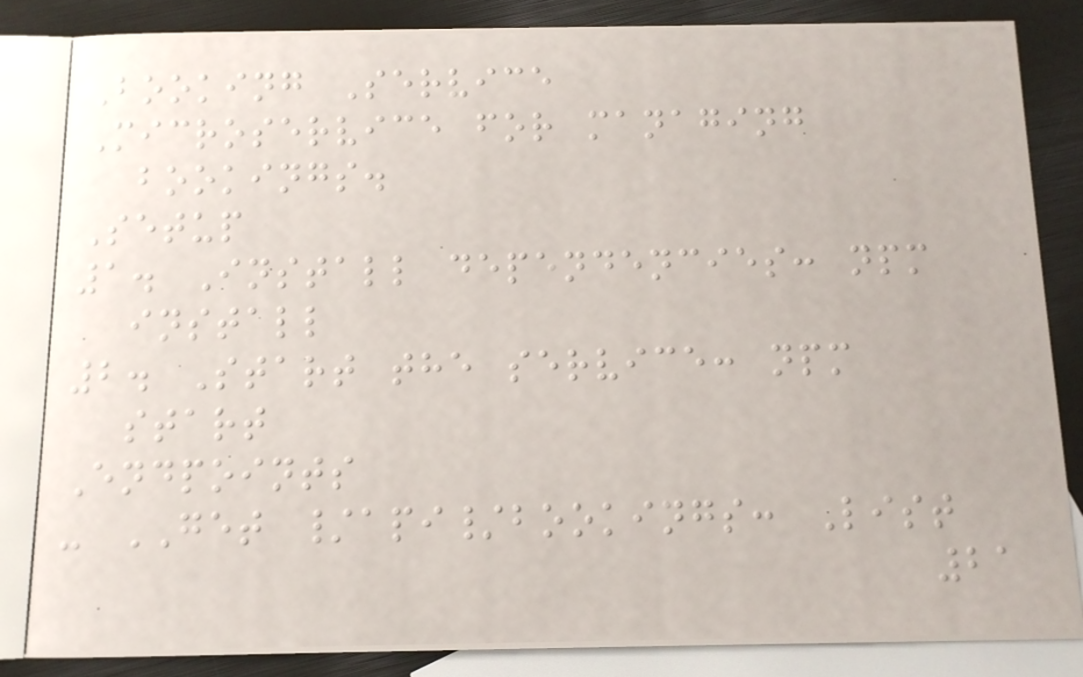Booking Service
Microservice for managing
bookings.
Setup
1. Install dependencies: npm
install
2. Start the service: npm
start
Endpoints
- GET /api/bookings: List
21
